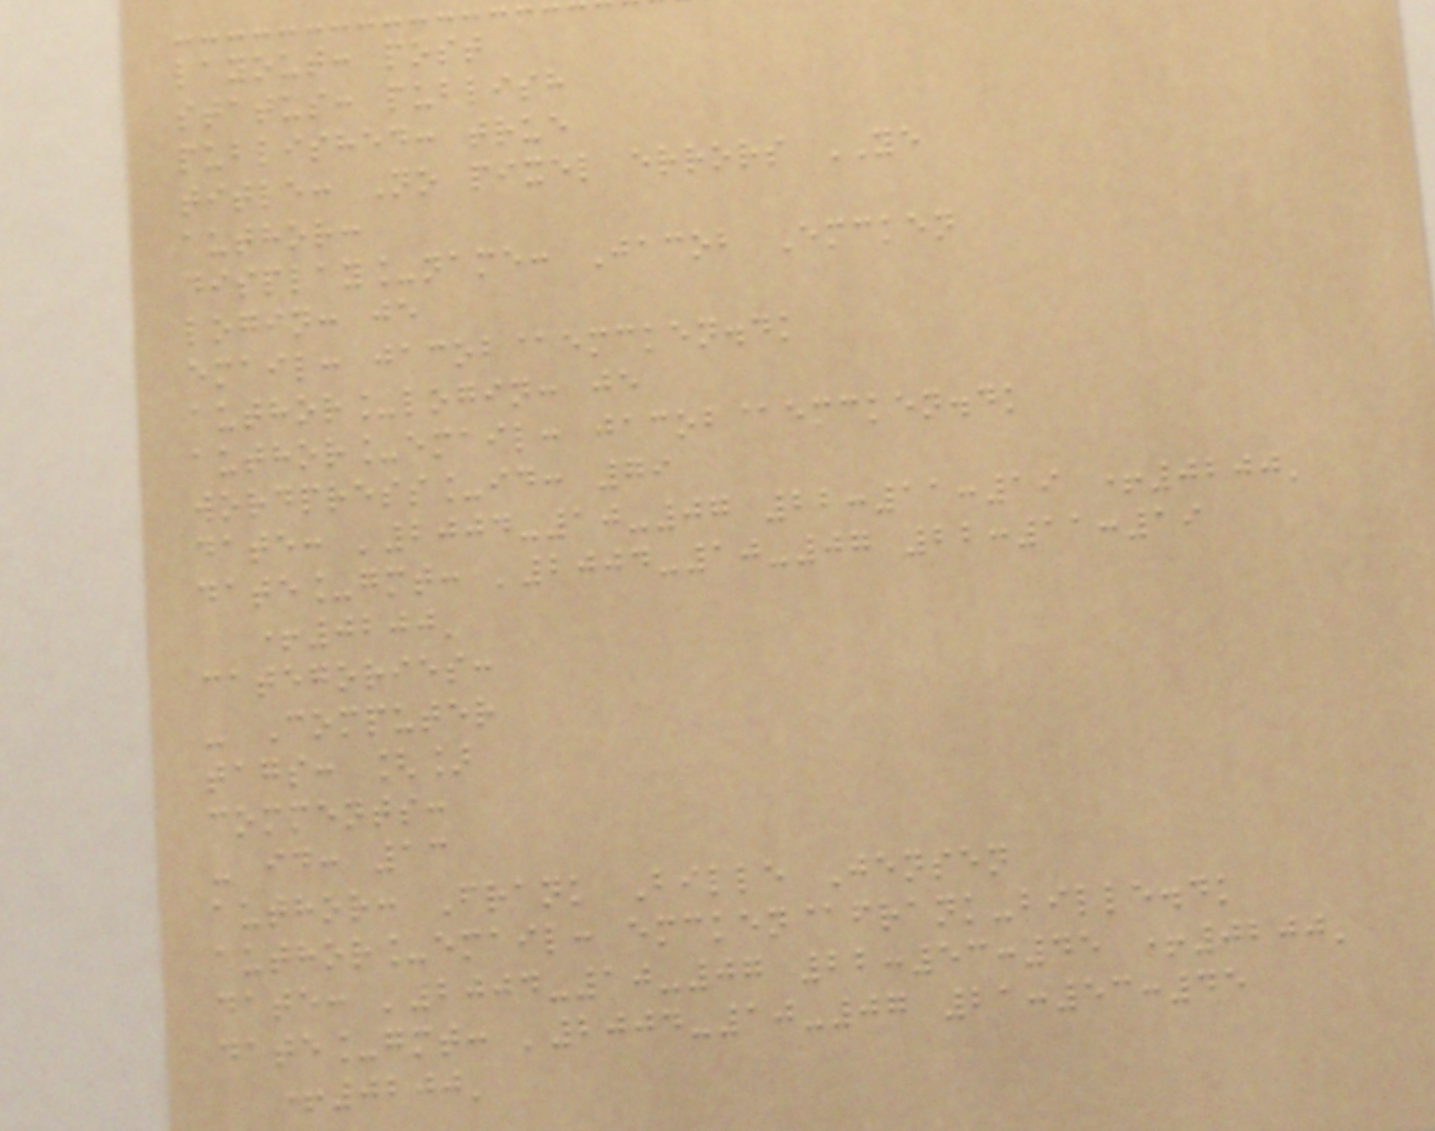layout: post
status: publish
published: true
title: No pixel errors YE
author:
display_name: Jacob Emcken
login: je
email: jacob@emcken.dk
author_login: je
author_email: jacob@emcken.dk
wordpress_id: 79
date: '2004-10-07 22:11:19 +0200'
date_gmt: '2004-10-07 22:11:19
+0200'
categories:
- Computer
tags: []
comments:
- id: 13
author: Frank Bille Jensen
author_email: emcken@frank-bille.dk
date: '2004-10-07 22:53:45 +0200'
date_gmt: '2004-10-07 21:53:45
+0200'
